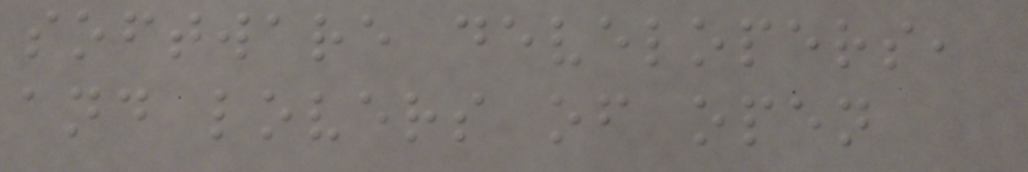software developers,
and lovers of open
